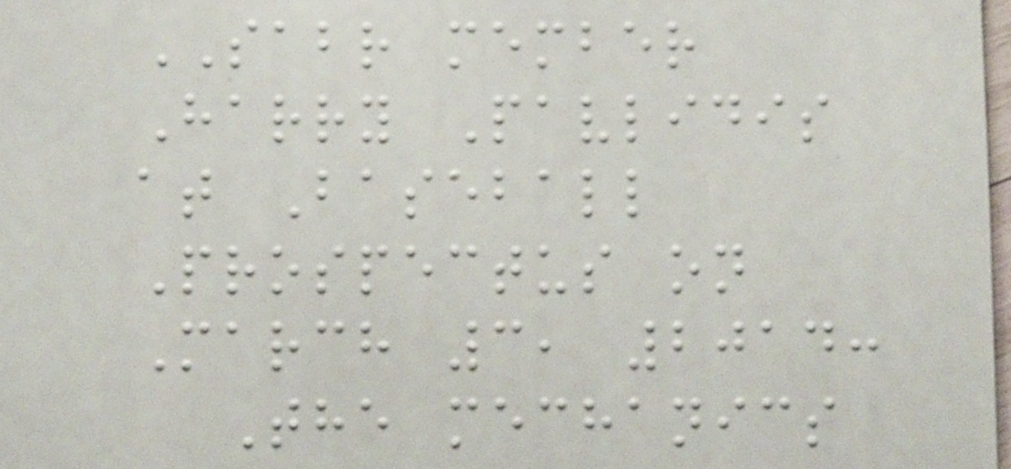SABR member
Harry Pavlidis
at Baseball
Prospectus on
March 3, 2014:
The mechanics
